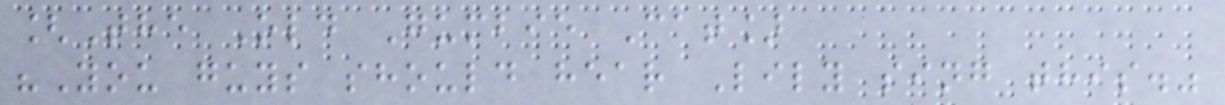[The Old Gumbie Cat]
"You guys should hear Lily sing this."
